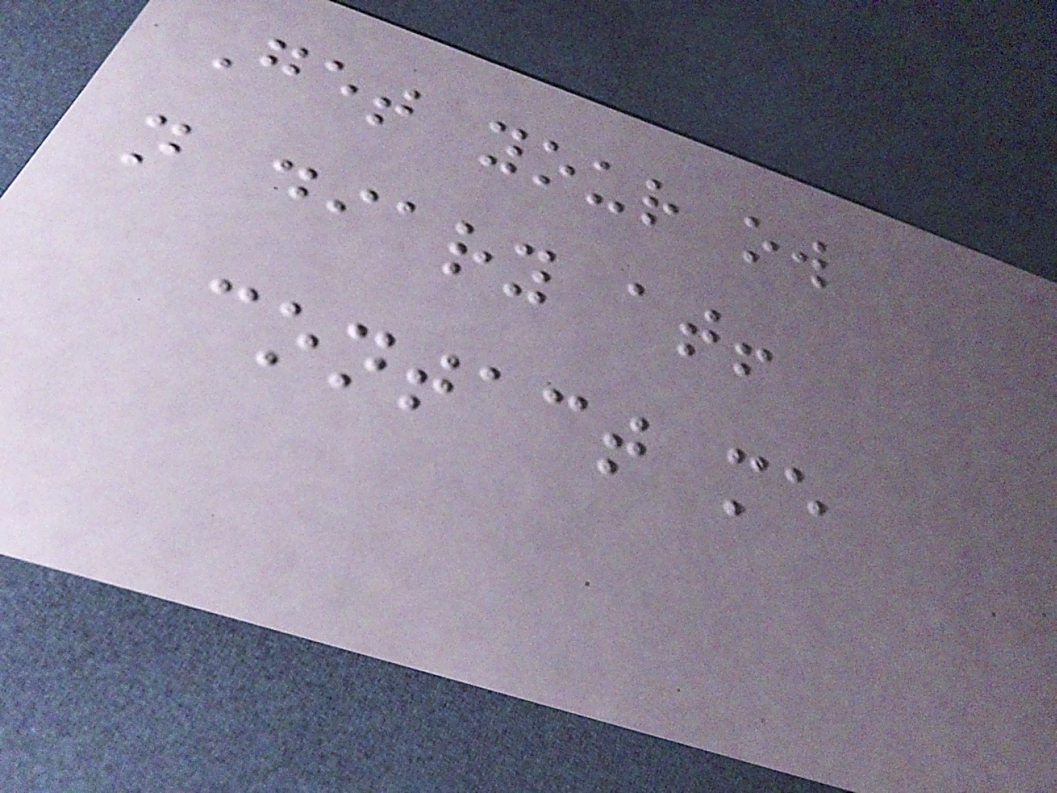Get your ow
n diary at!
contact me
